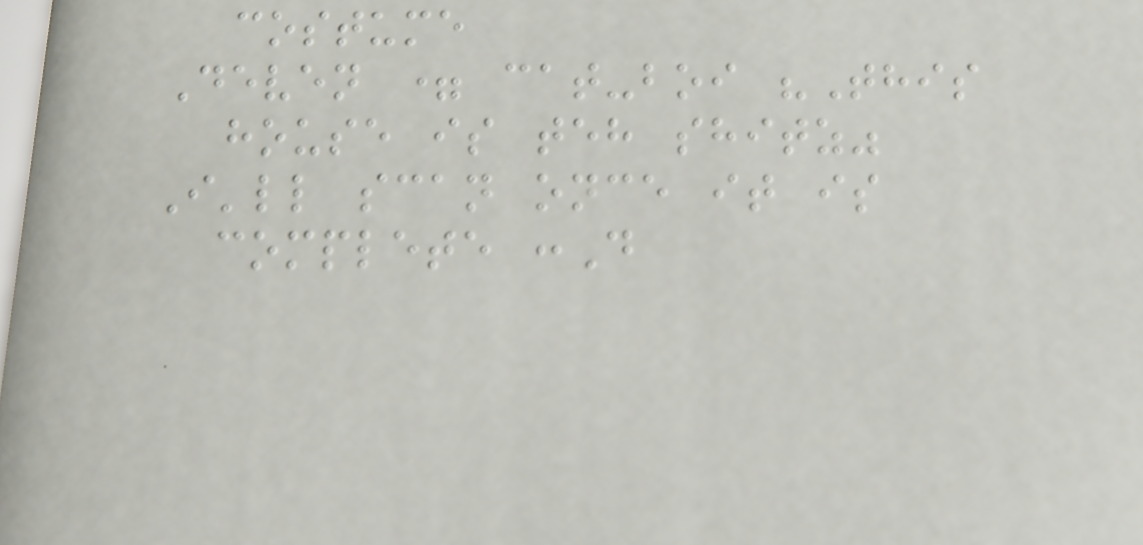costume
Deven = cat-boi "This
house is teh shitz"
I'll scan once it is
complete :D
